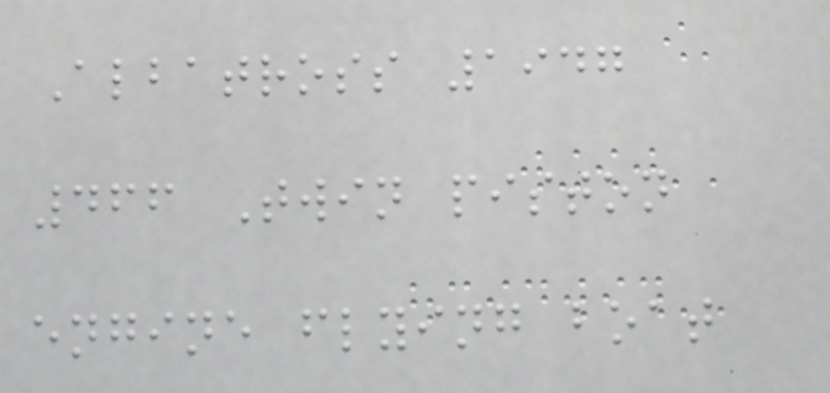Albatross 1947
466 Twin piston
engine flying boat
